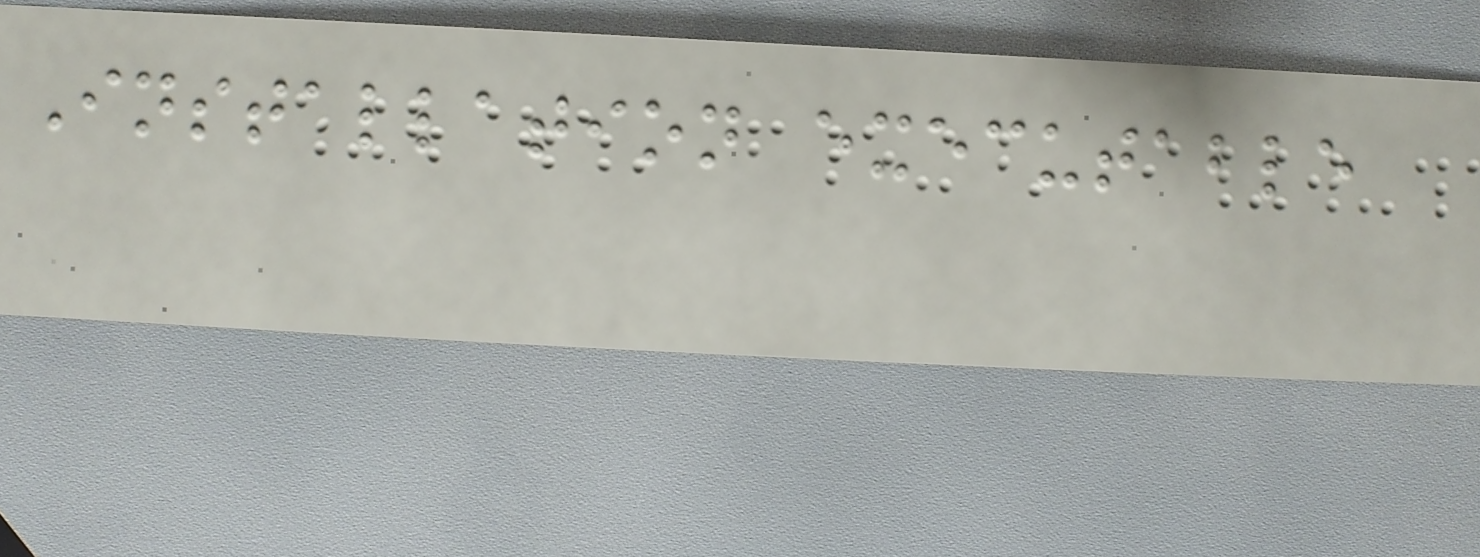Installation executable
